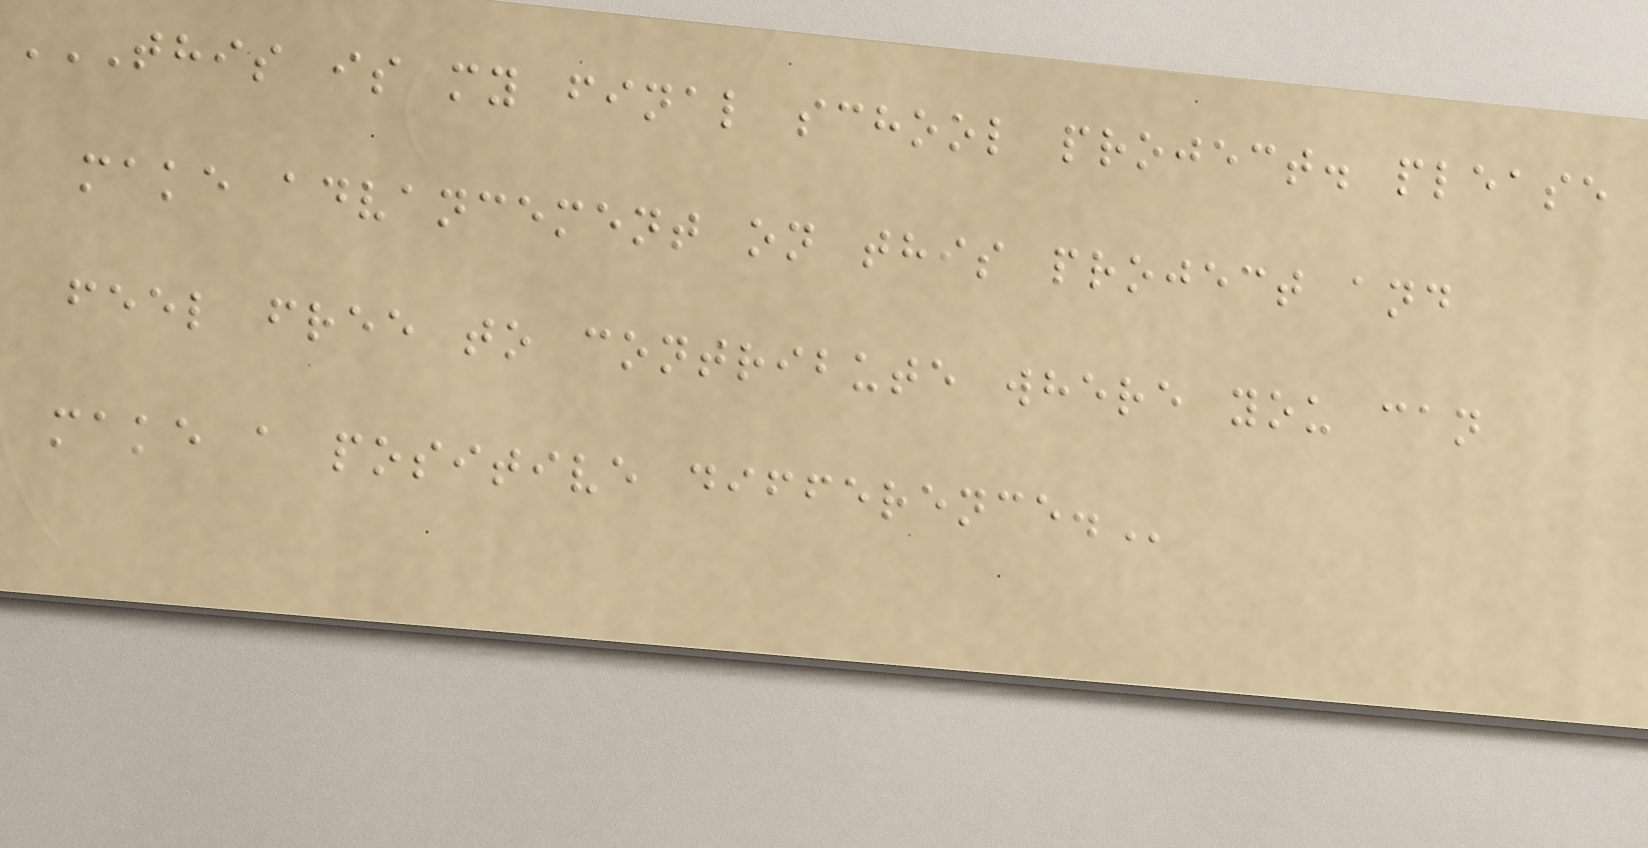THIS IS MY FINAL SCHOOL PROJECT. PLEASE
MAKE ADVANCEMENT ON THIS PROJECT AND
FEEL FREE TO CONTRIBUTE WHERE YOU CAN
MAKE A POSITIVE DIFFERENCE.
